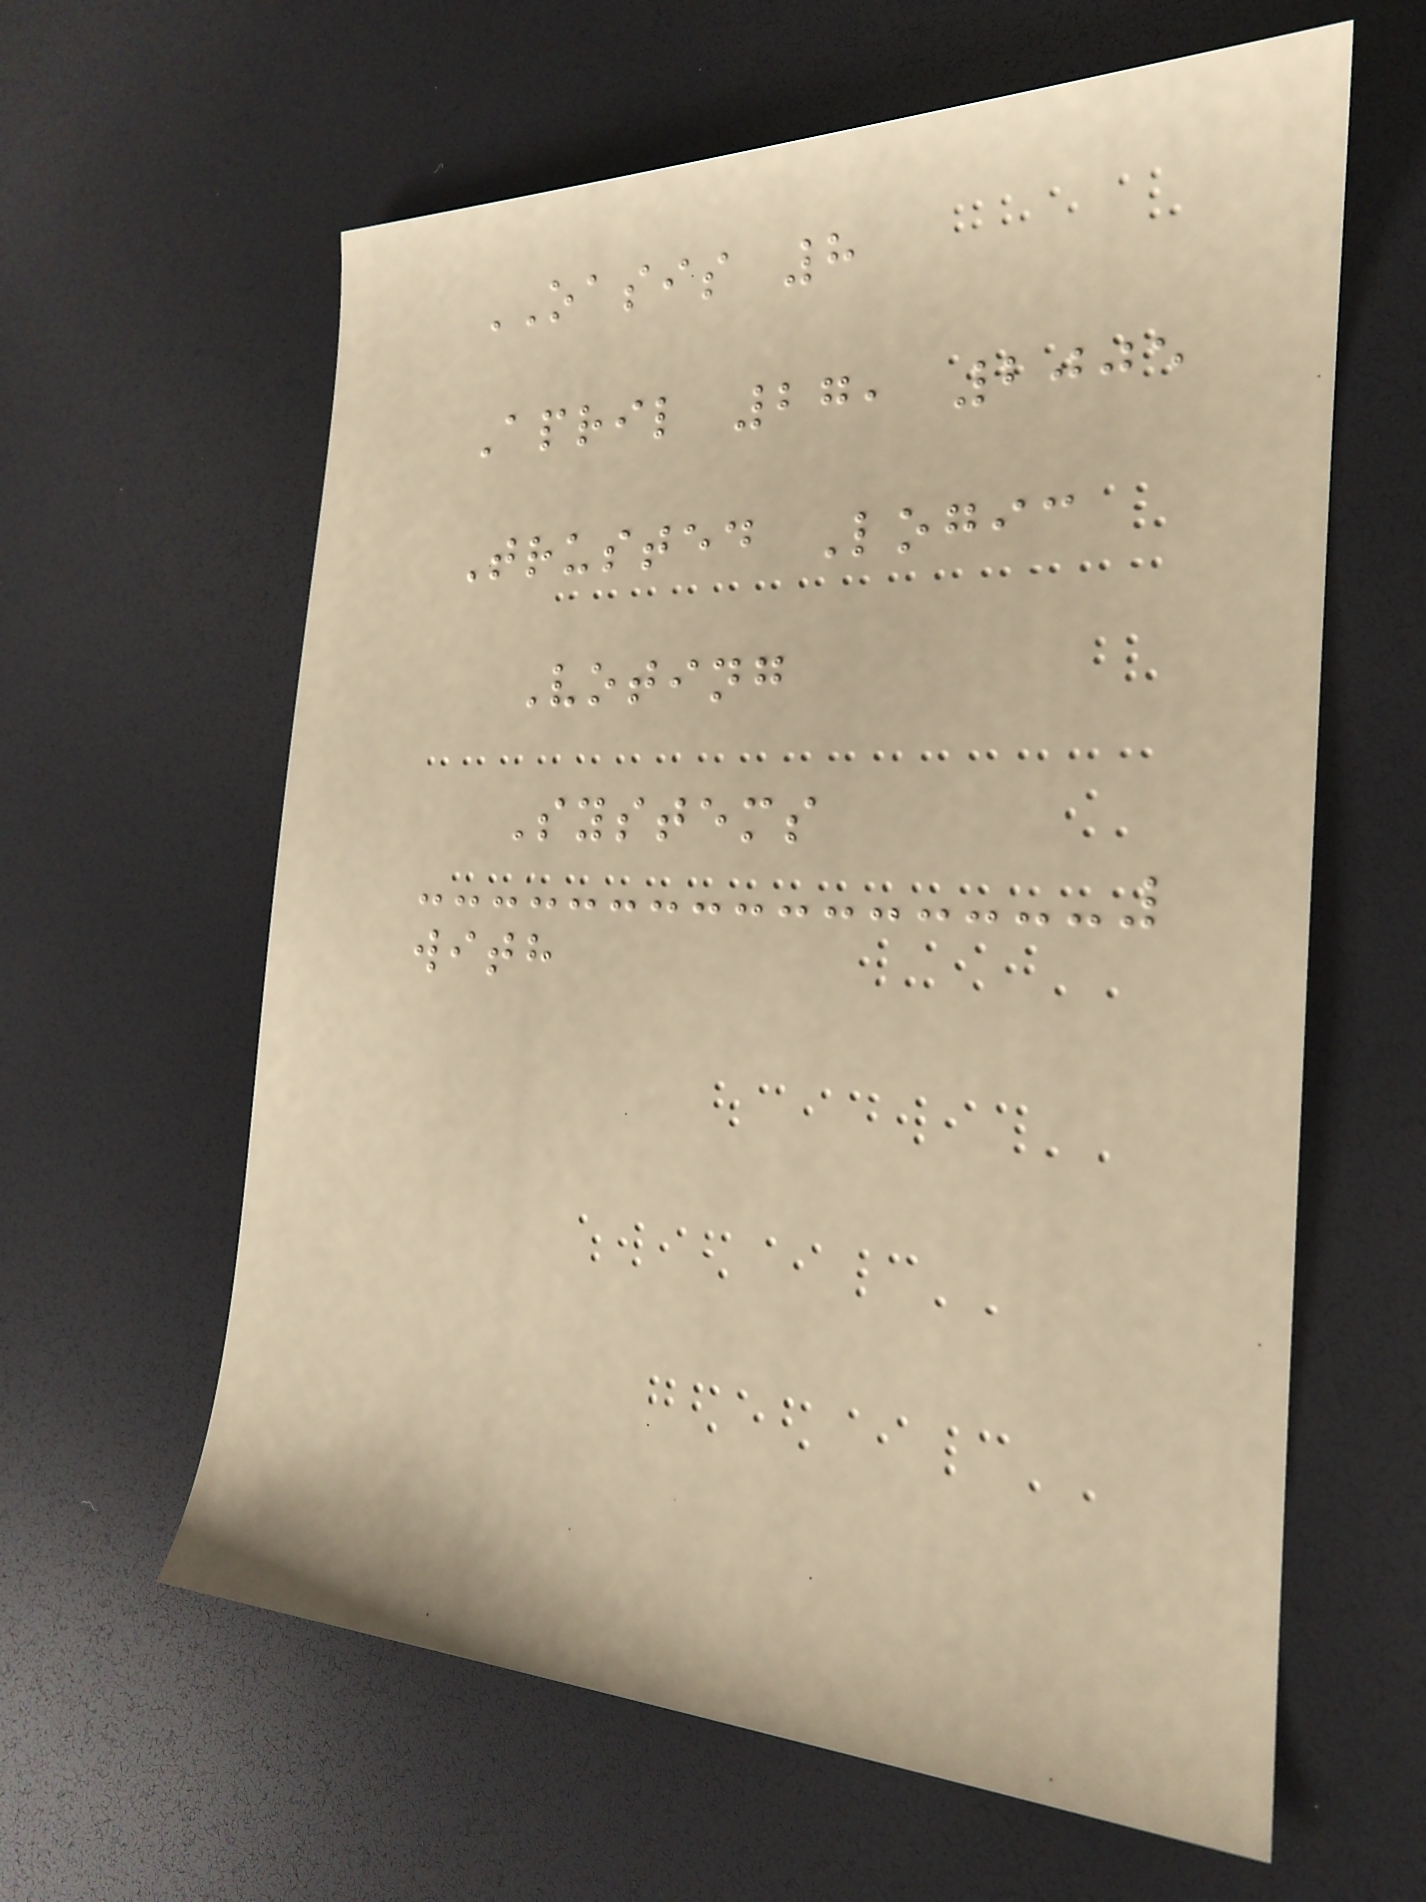OASIS 8
April 27, 2005
Trusted Logic
Voting
Systems
with
